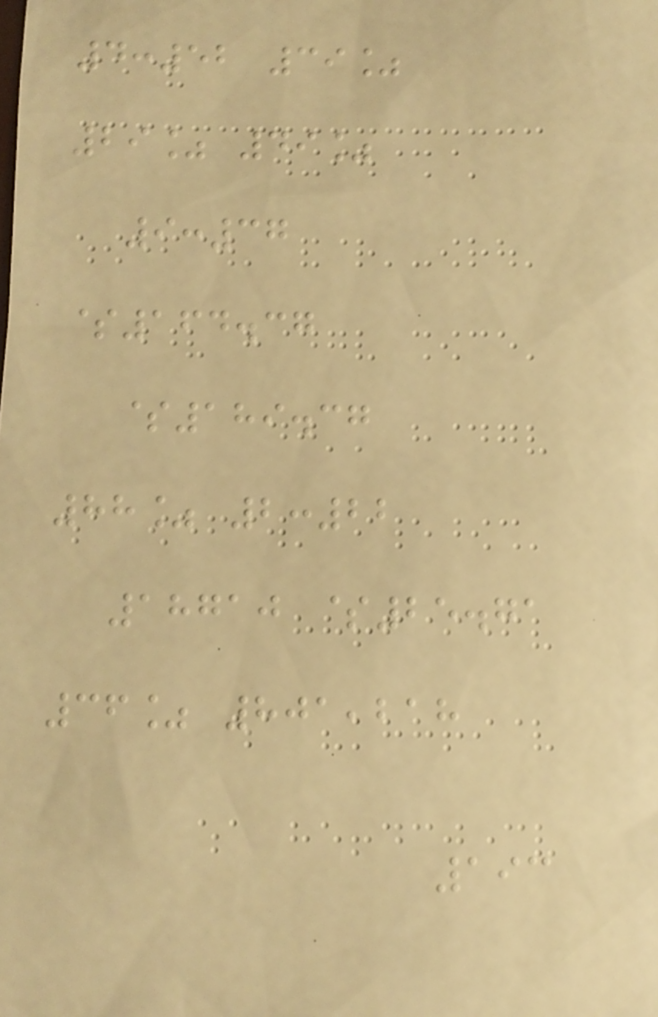4:52 39%
29% 49%
9:37
$164.37
$189.37
88% 2:22
18710 $25.71
36% 801,218
193
